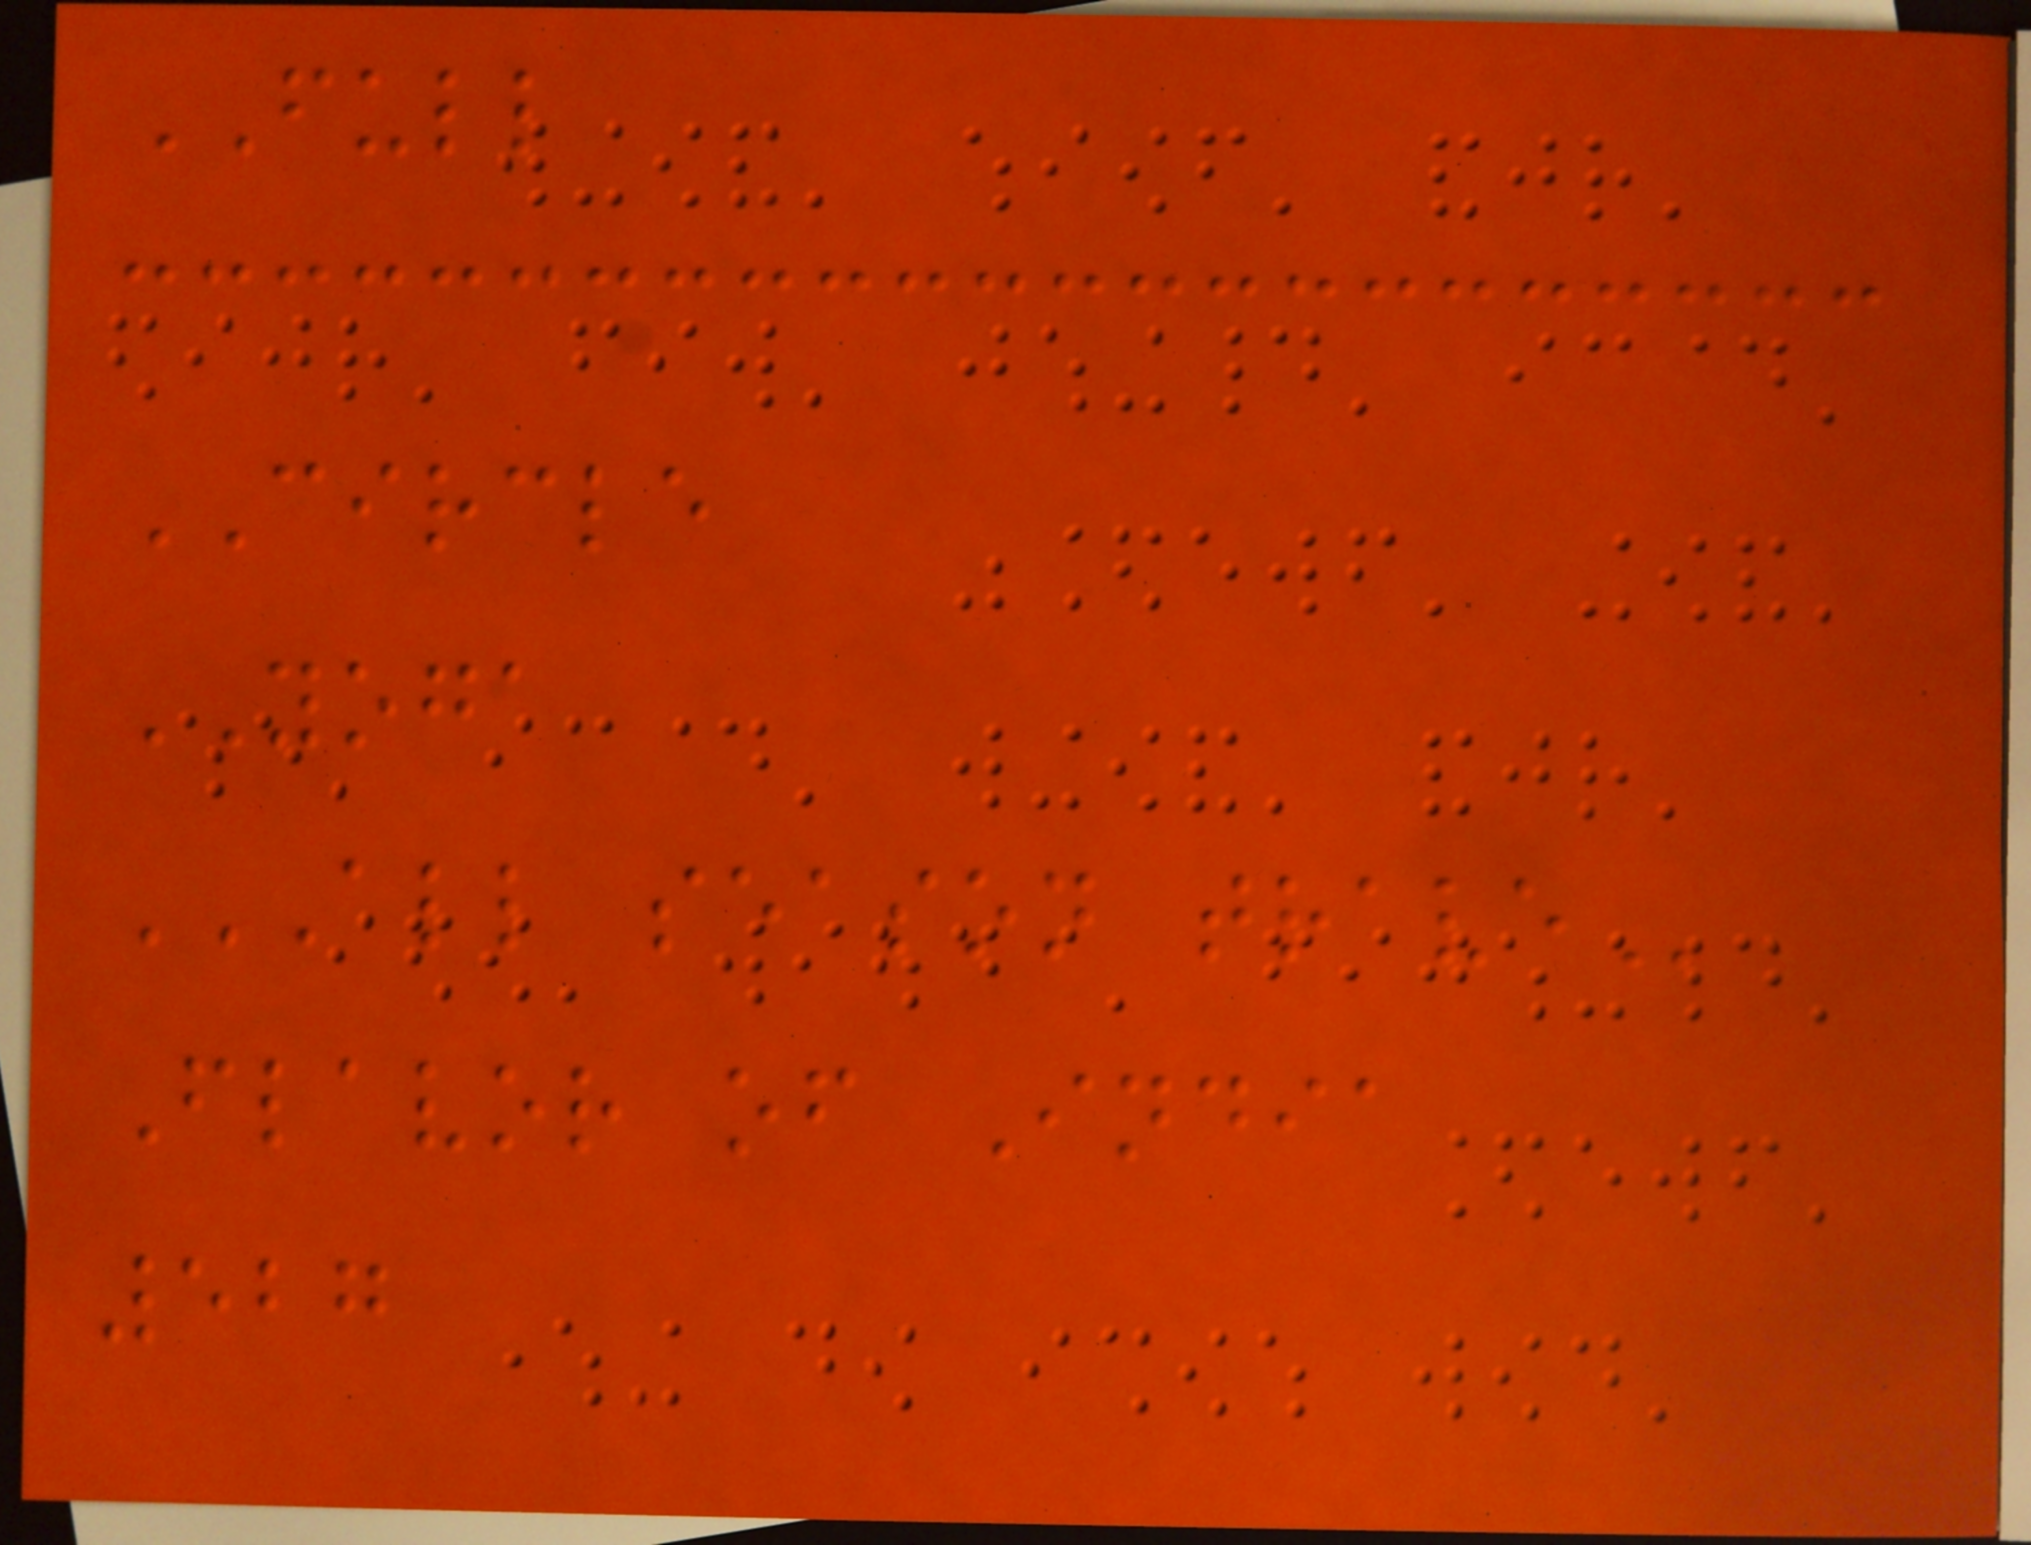FULL
CIRCLE
YOGA
ALL SEASON TRAVE
Flavor of India
527
